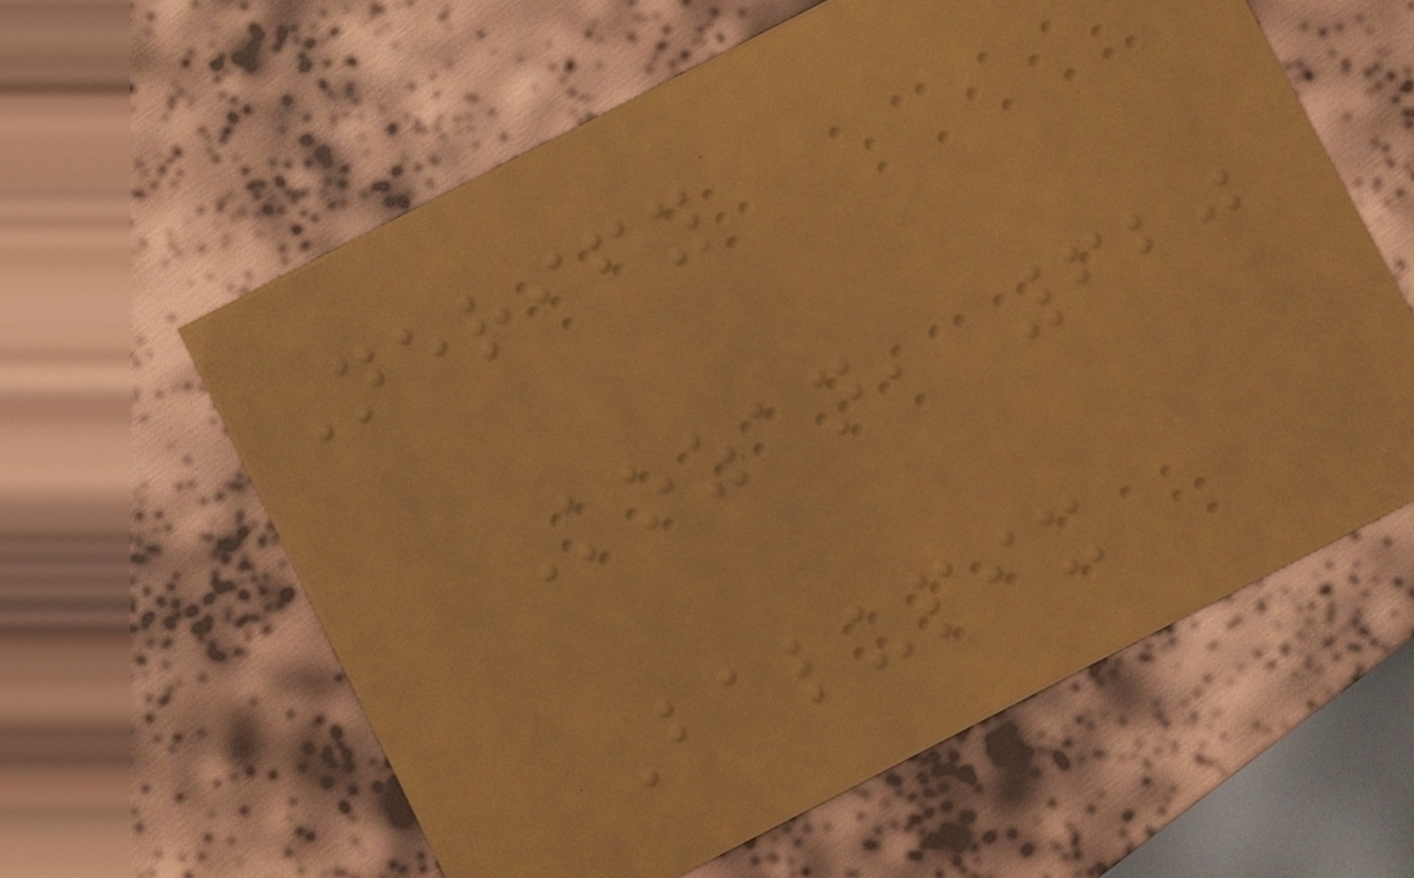Nerify
Kozan, 620
Balupix
